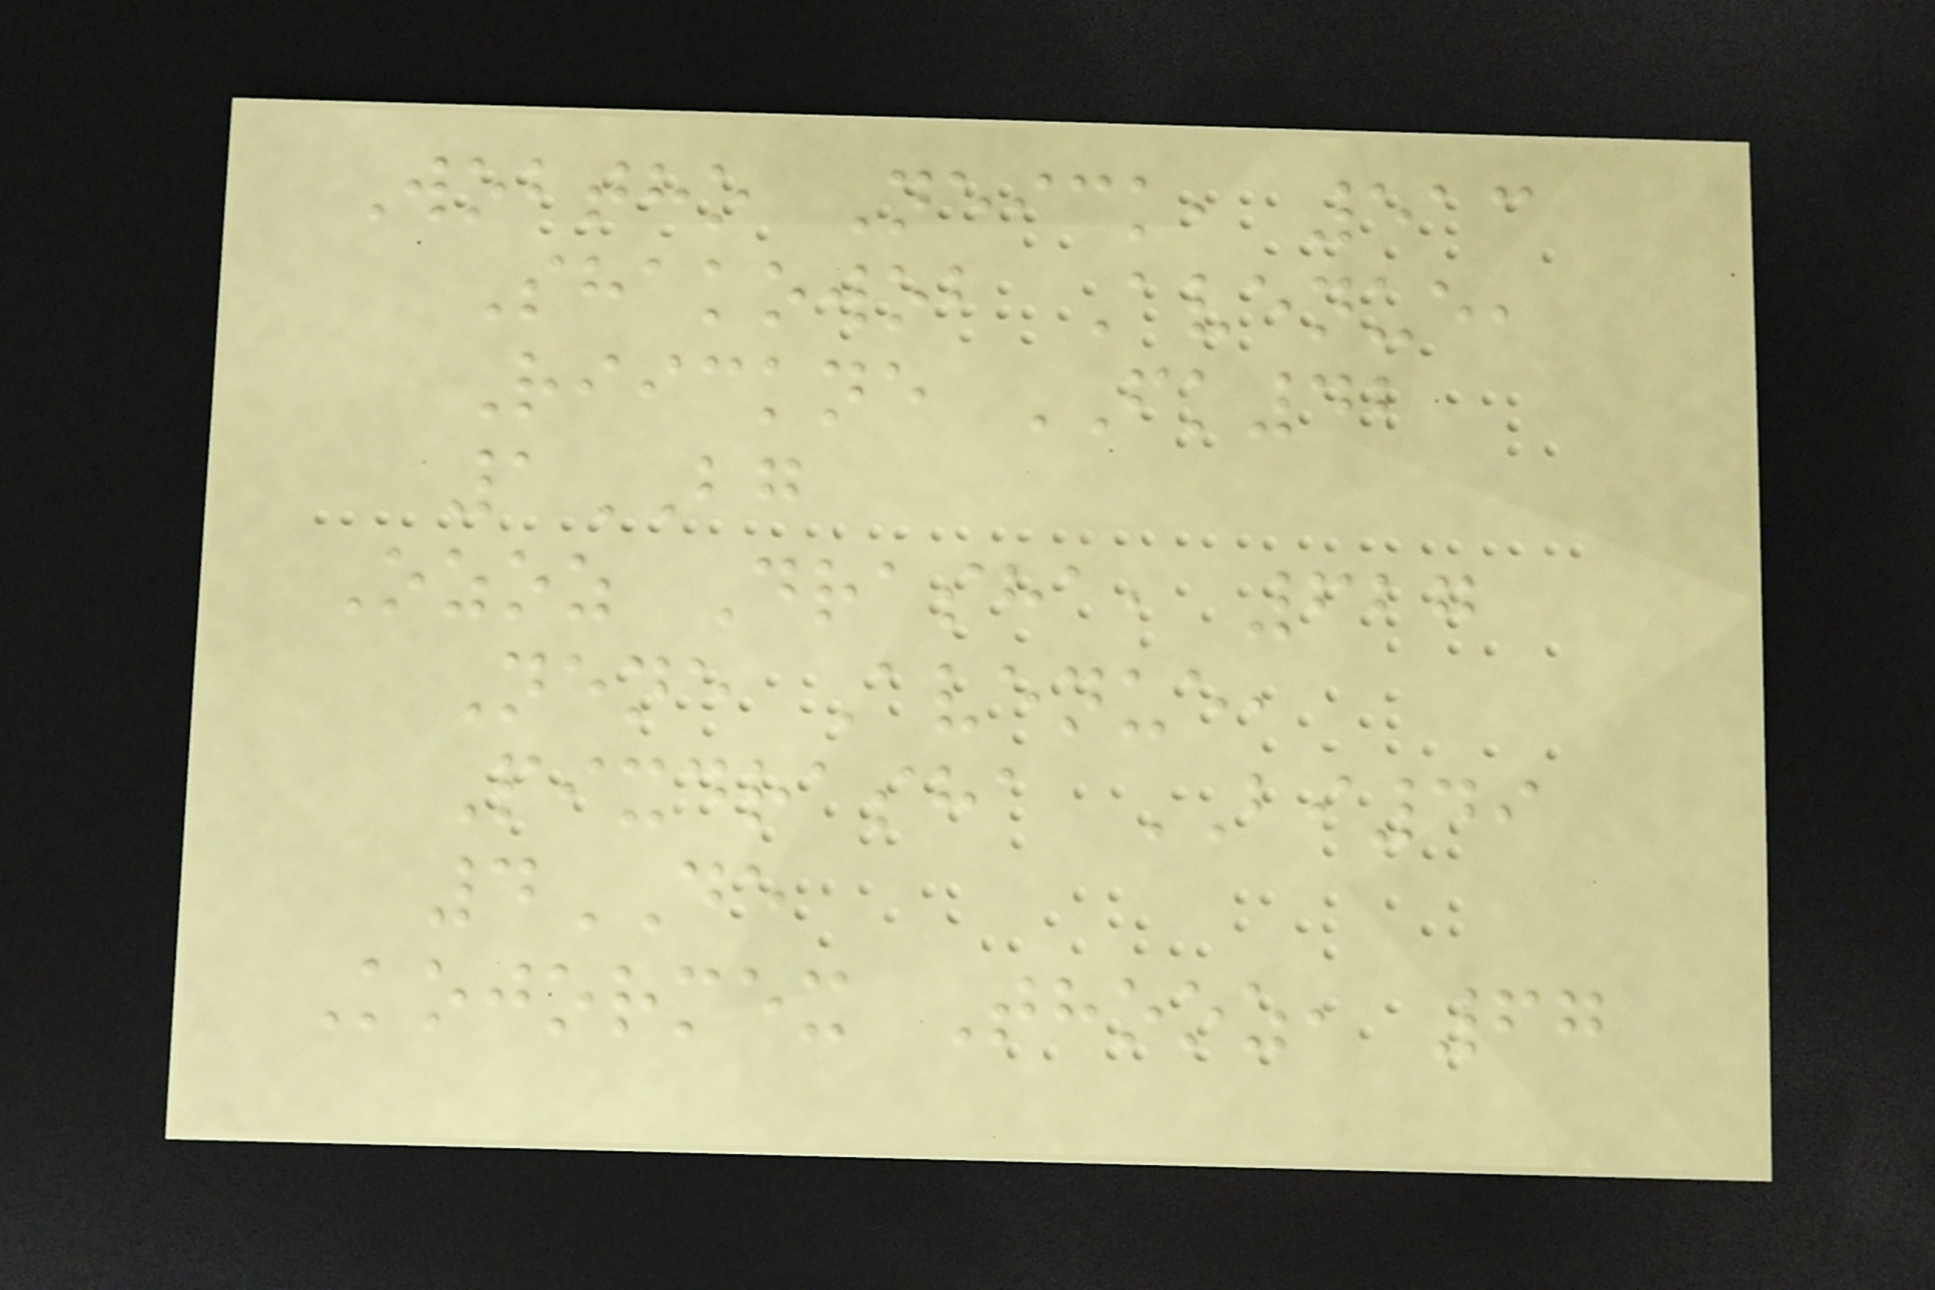Wobtho Neick, 513
Shakowob Avenue,
Riickne FK42
1BG
Ozoz Drasha, 627
Nene Avenue,
Pixdrasha BI49
4DE
Kojormex Thooz, 67
